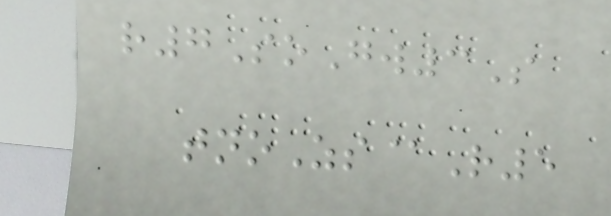r7SoGw3S
tnoZs@R5
